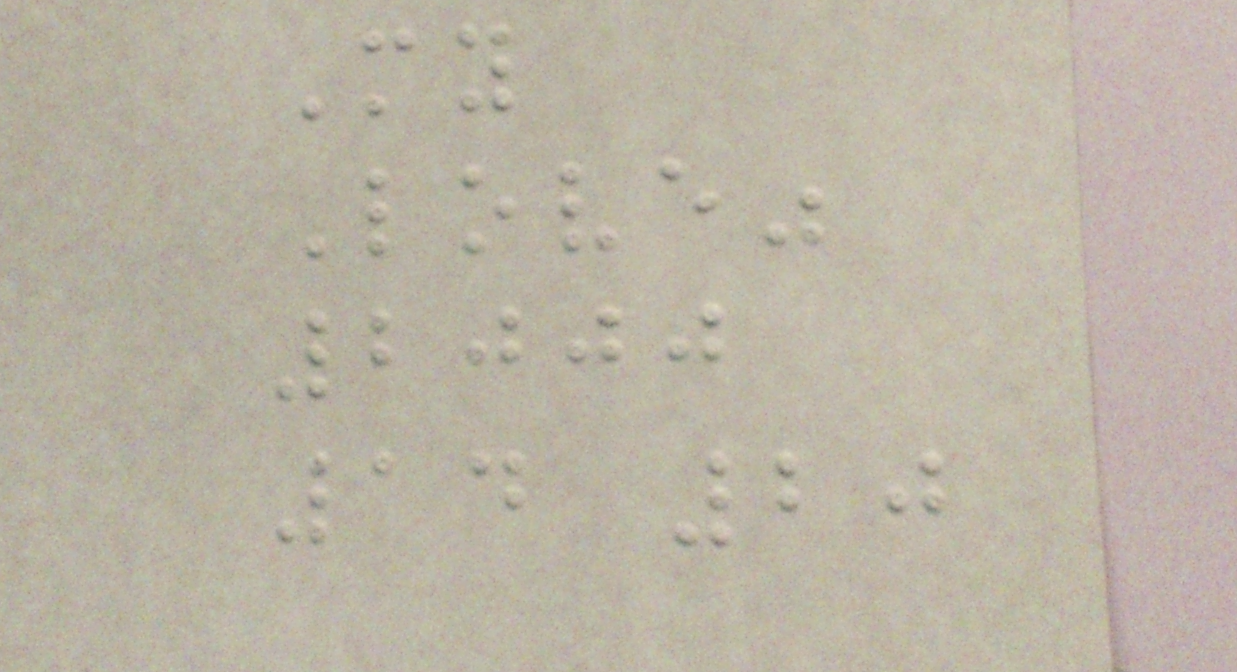My
Love"
2000
14 20
